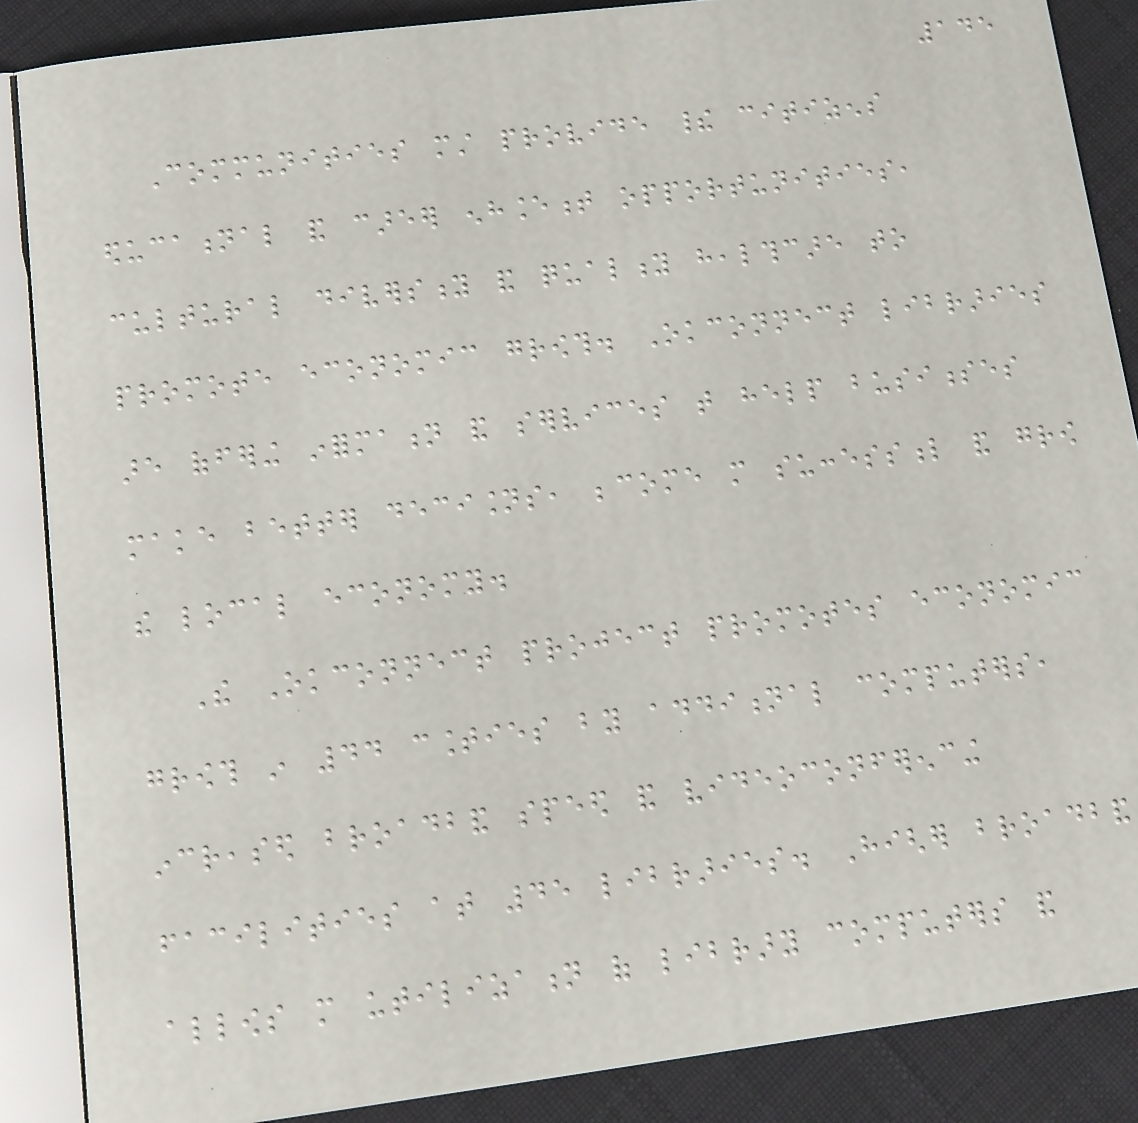145
Communities must provide their citizens
educational and career enhancement opportunities,
cultural diversity and quality healthcare to
promote economic growth. Okconnect libraries
are offering information and services that help businesses
make better decisions, become more successful and grow
the local economy.
The Okconnect project promotes economic
growth in 44 counties by additional computers,
increased broadband speed and videoconferencing
facilities at 45 libraries. Higher broadband
allows more utilization of library computers and
